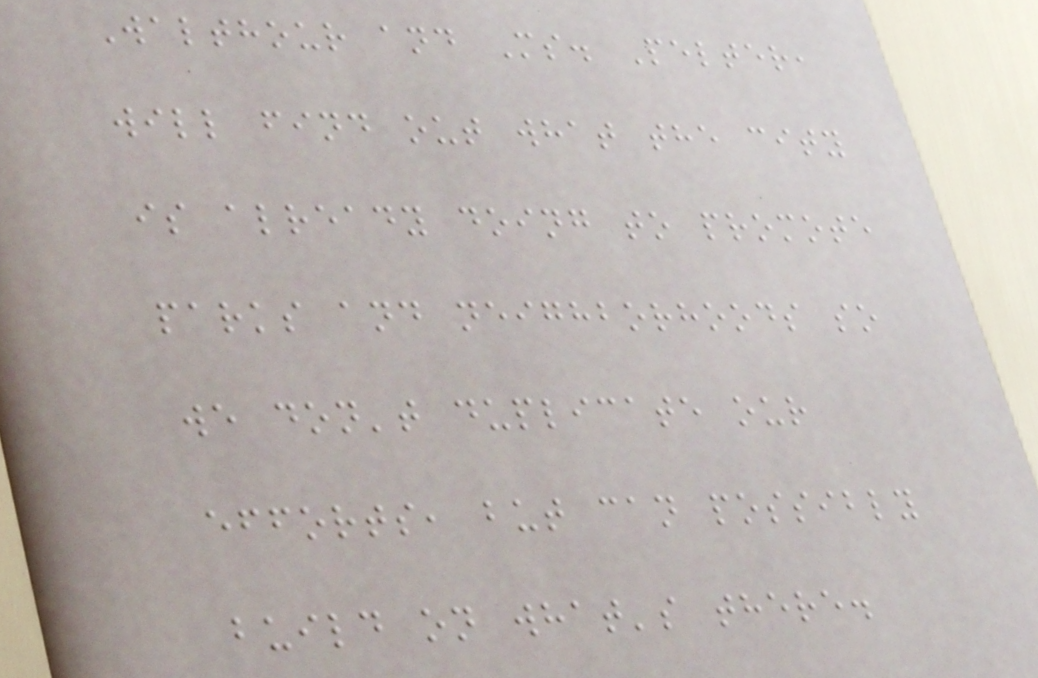Walthour and Ms. Pelter,
will find out what the city
is already doing to promote
parks and neighborhoods so
we don't duplicate our
efforts, but can possibly
build on what's there.
